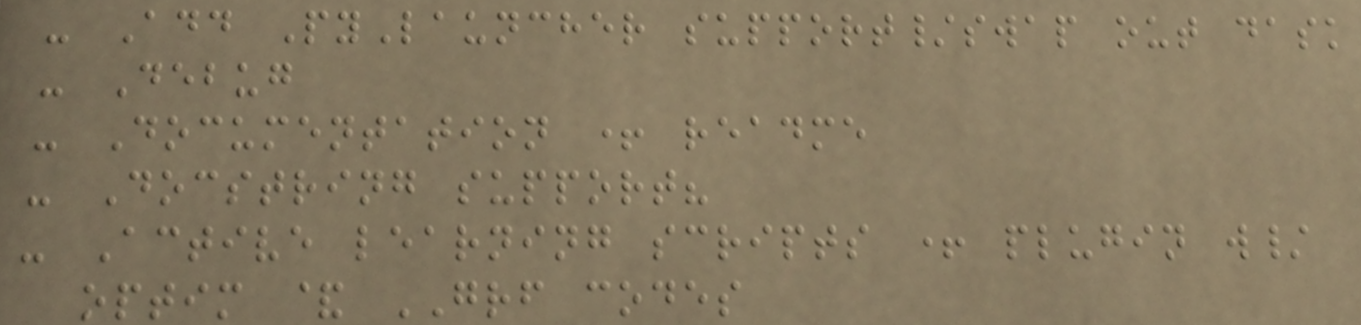- Add PyLauncher support/swap out dask
- Debug
- Documentation + readme
- Docstring support?
- Active learning scripts + plugin w/
optim & GRF codes
